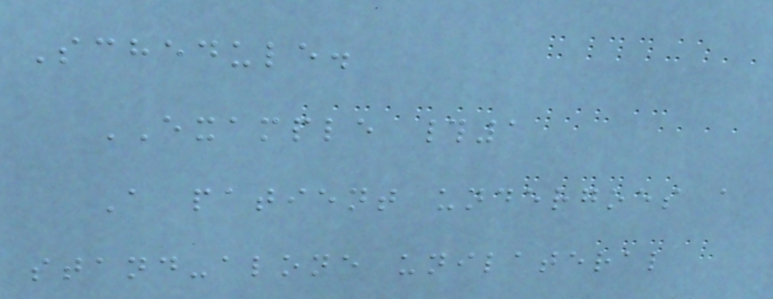Schedule.
EXAMPLE #1
A patient undergoes a
stand-alone unilateral
